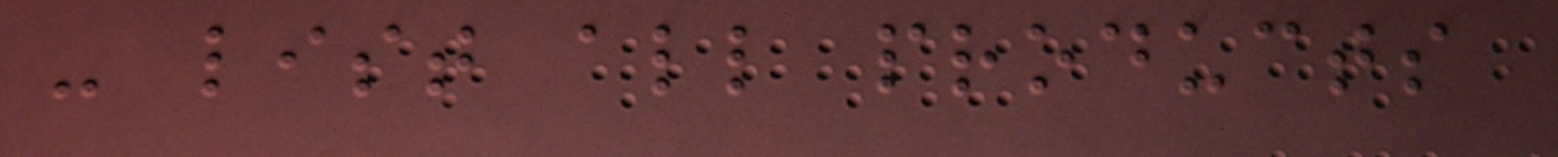- list all products
